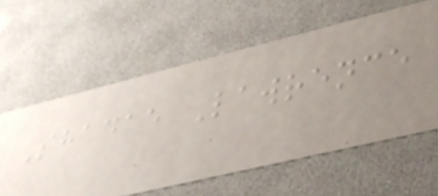Shadae Lawrence
